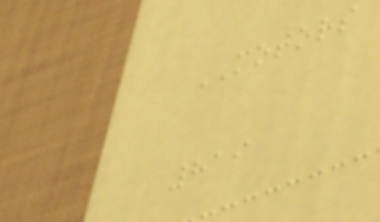MOTORS
819
